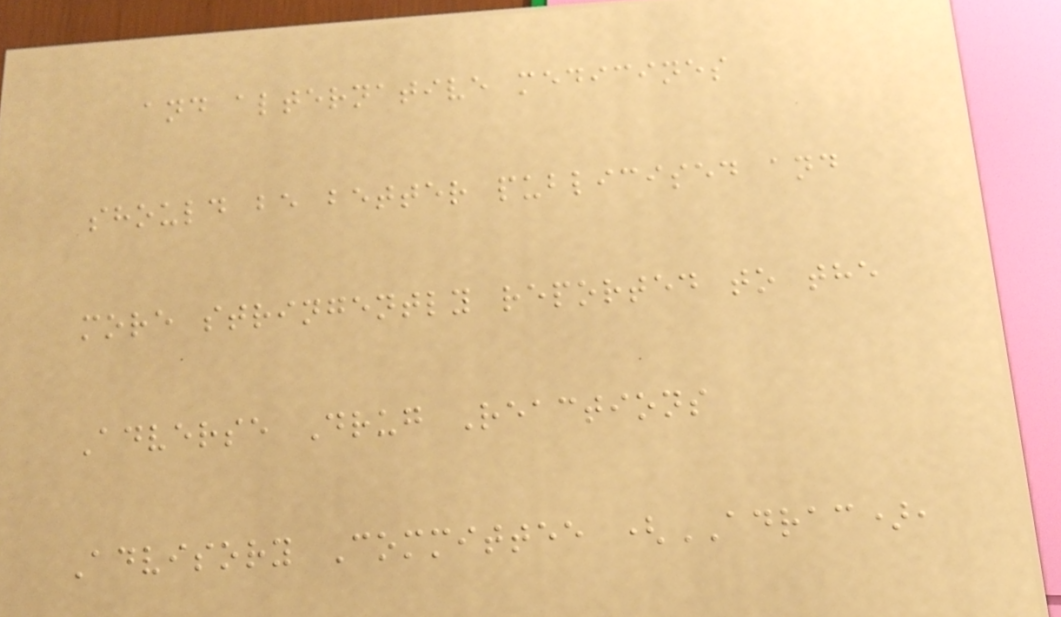and alternative medicines
should be better publicised and
more stringently reported to the
Adverse Drug Reactions
Advisory Committee (ADRAC),
